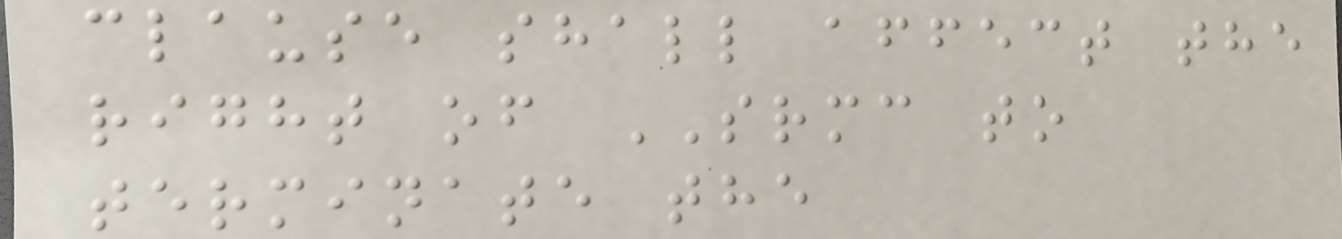clause shall affect the
right of SRMC to
terminate the
